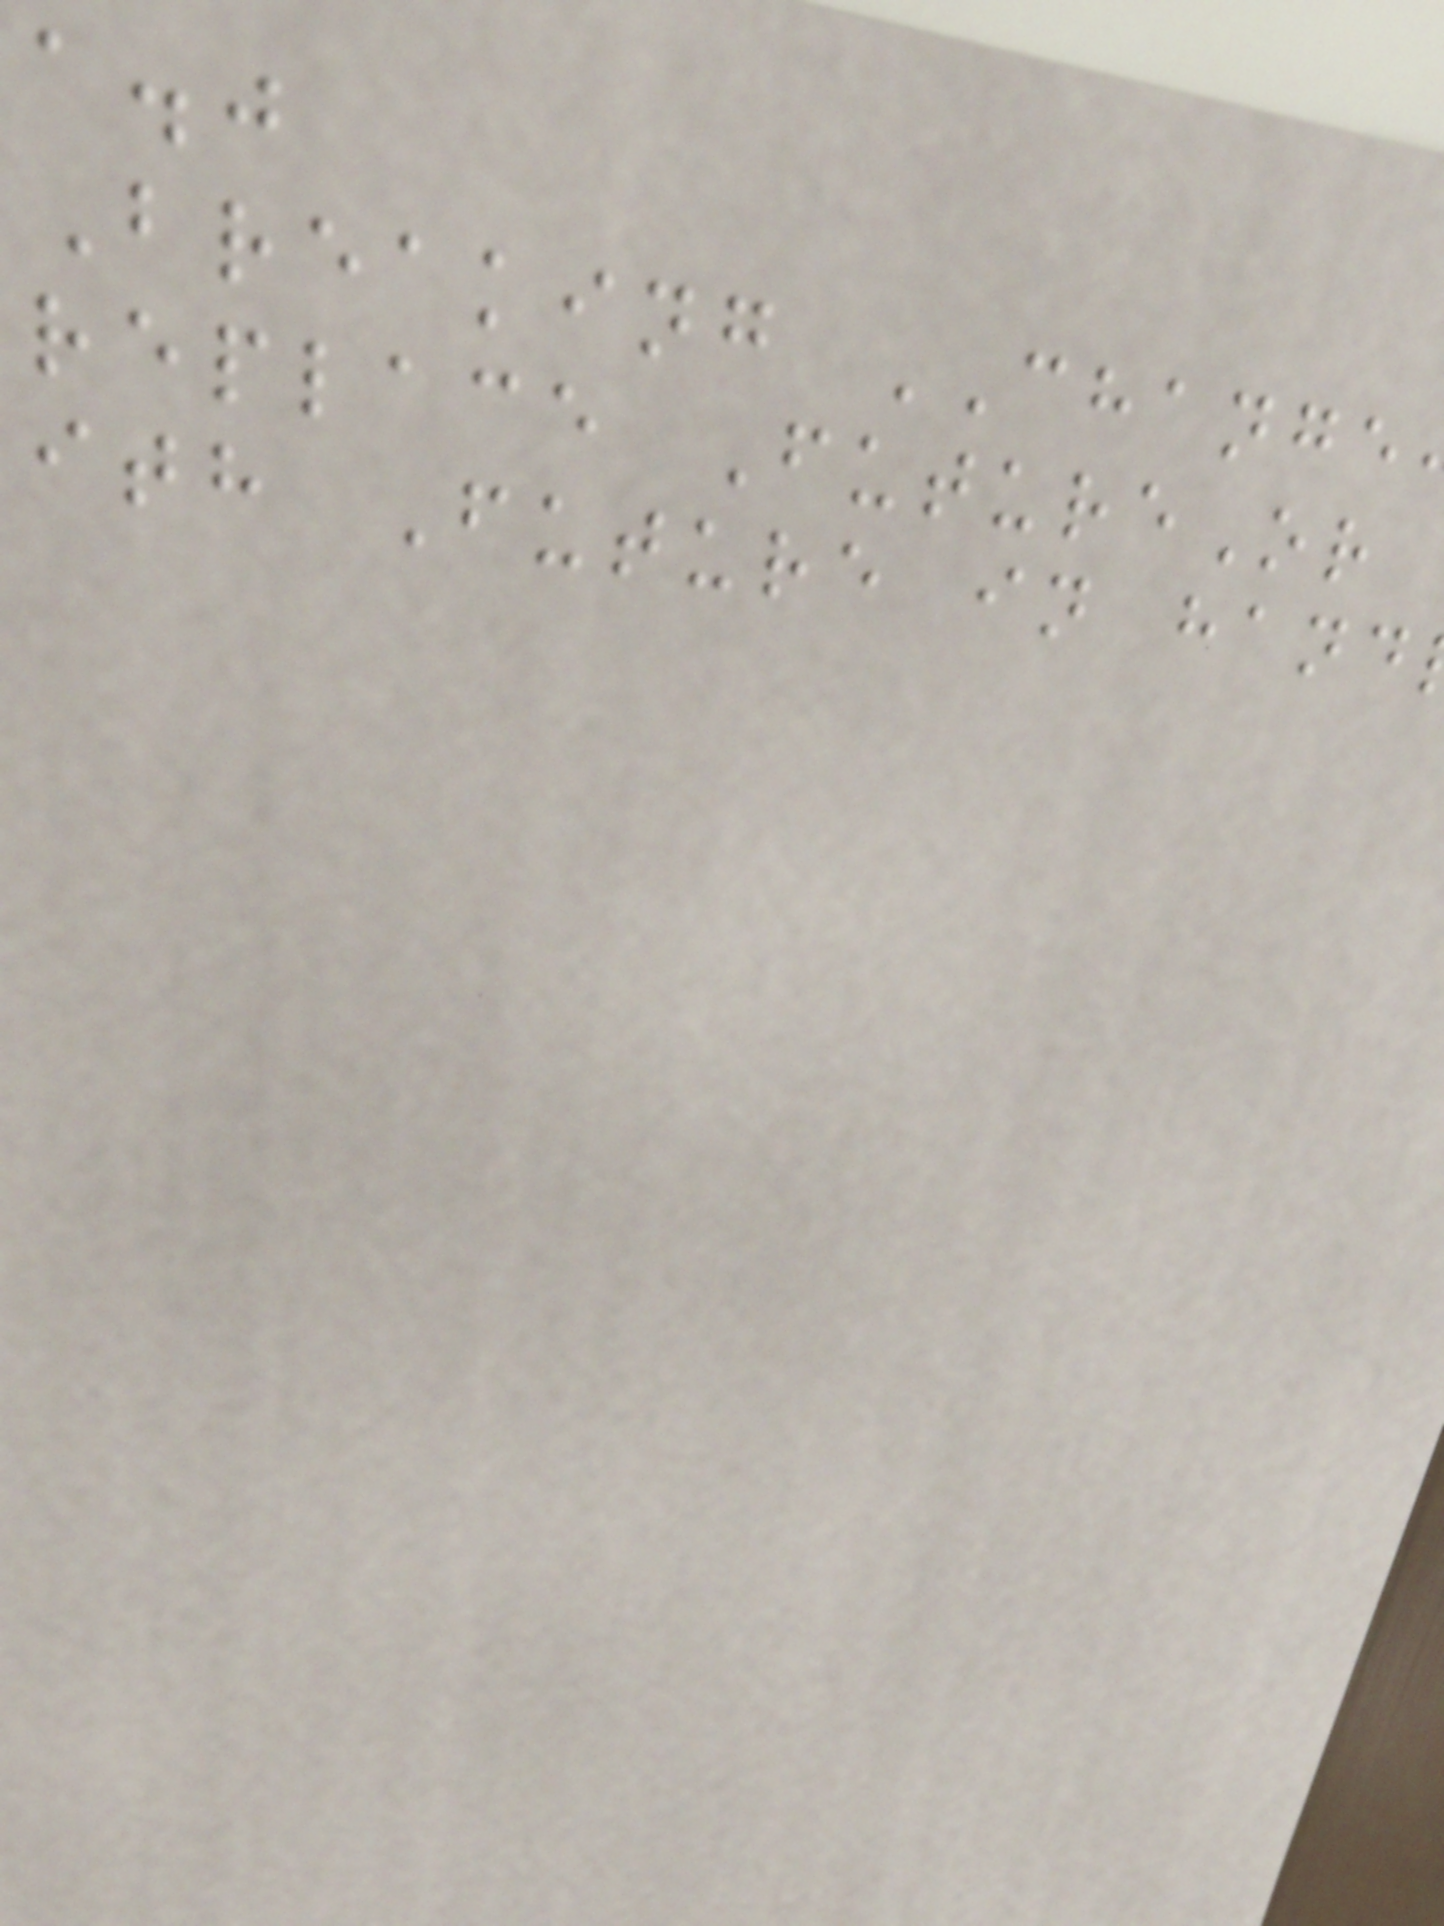breaking CHANGE
replace FutureOr
ith Future in hand
